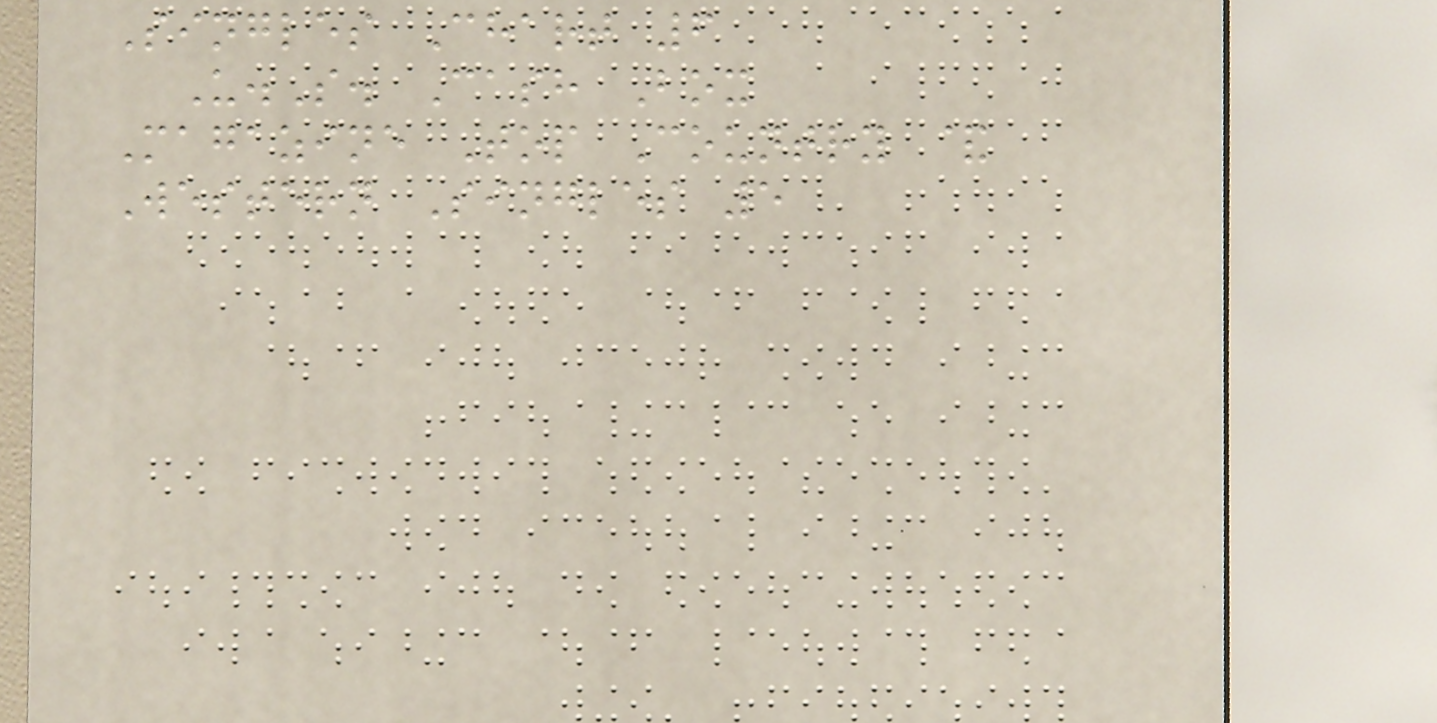Singles Chart 6
U.S. Cash Box
Magazine Top Country &
Western Singles 5
